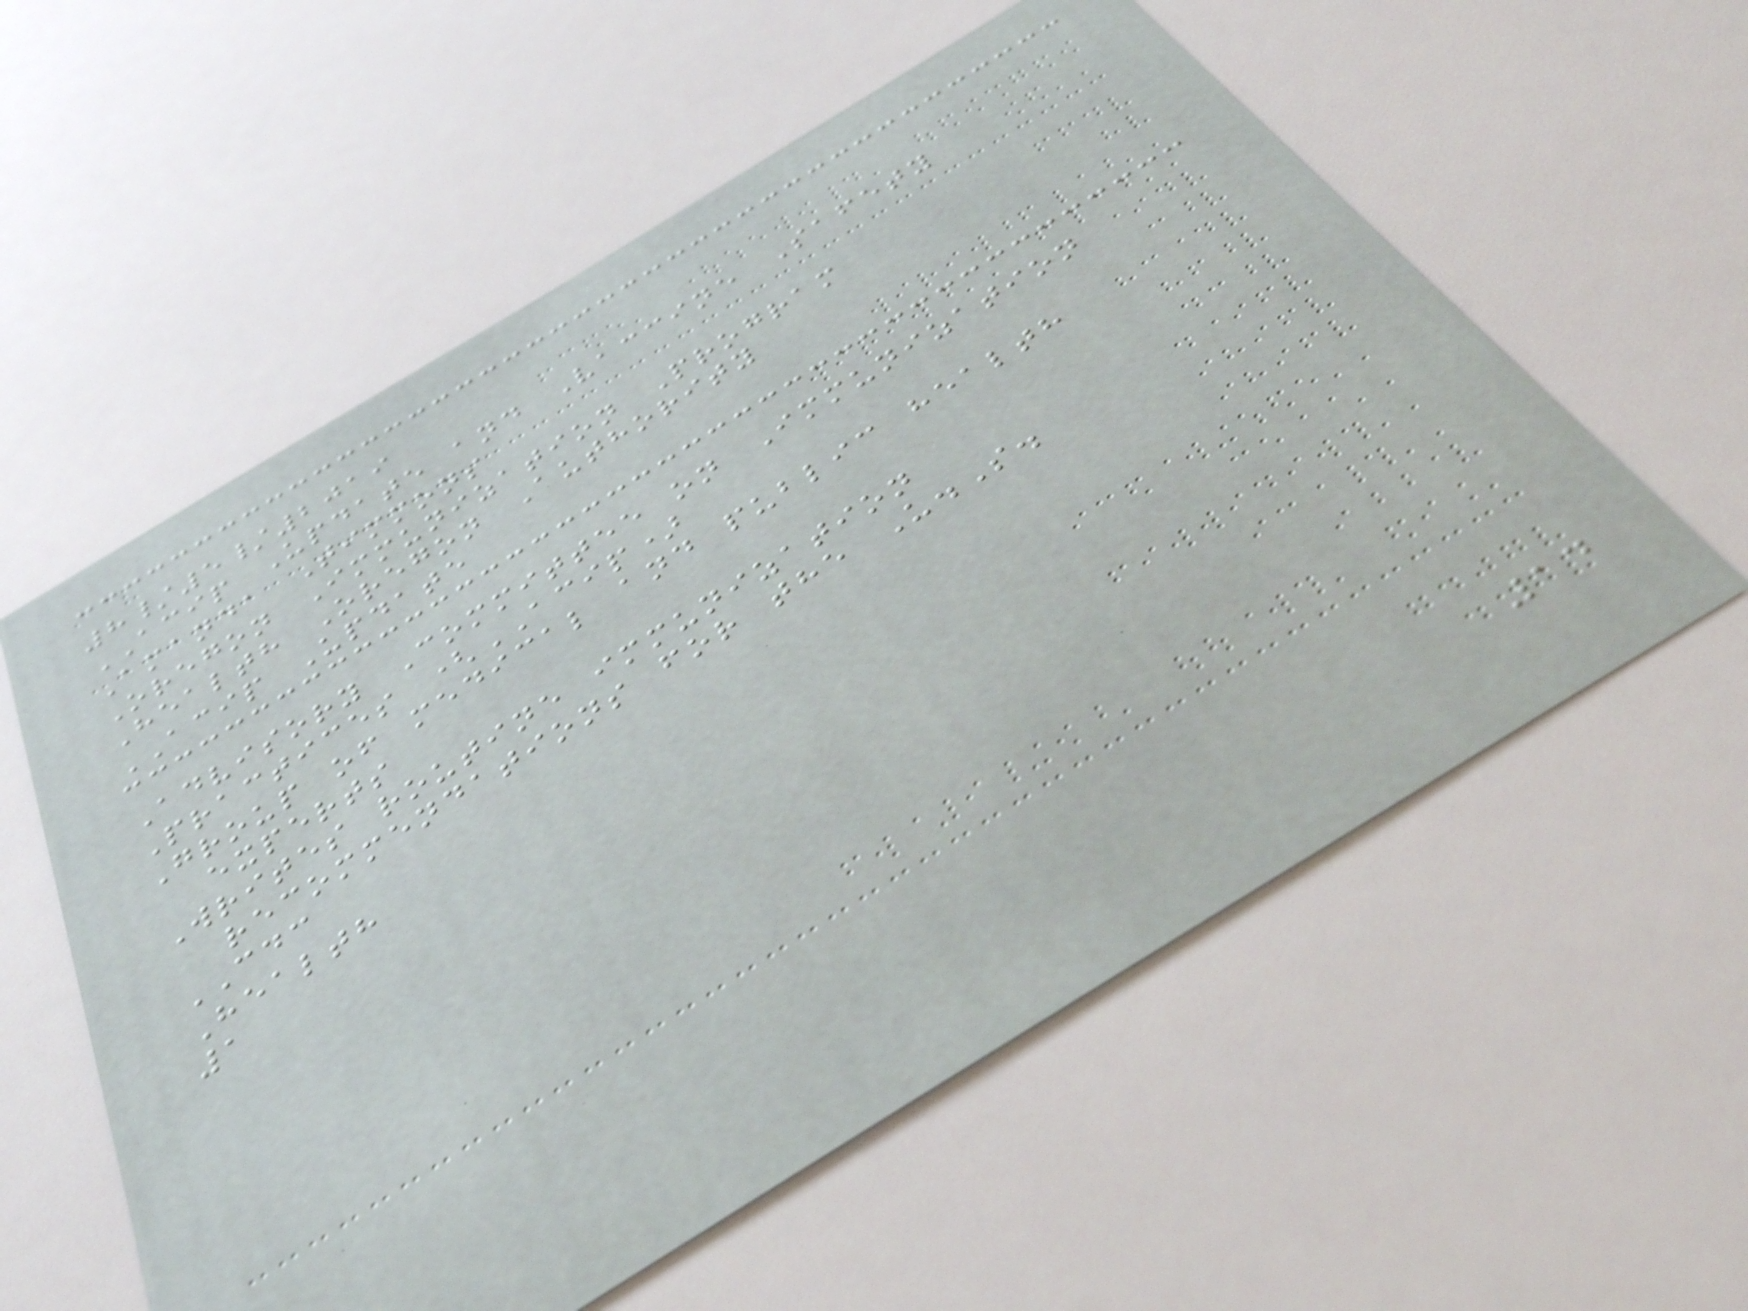8/5/2019
ACIP Update and Vaccine Safety
Amanda Timmons
Oregon Immunization Program
Health Oregon Authority
ACIP Update
Advisory Committee on Immunization
Practices (ACIP)
Group of medical and public health
experts
Writes routine immunization
recommendations for the U.S.
CDC
Health
1
14
